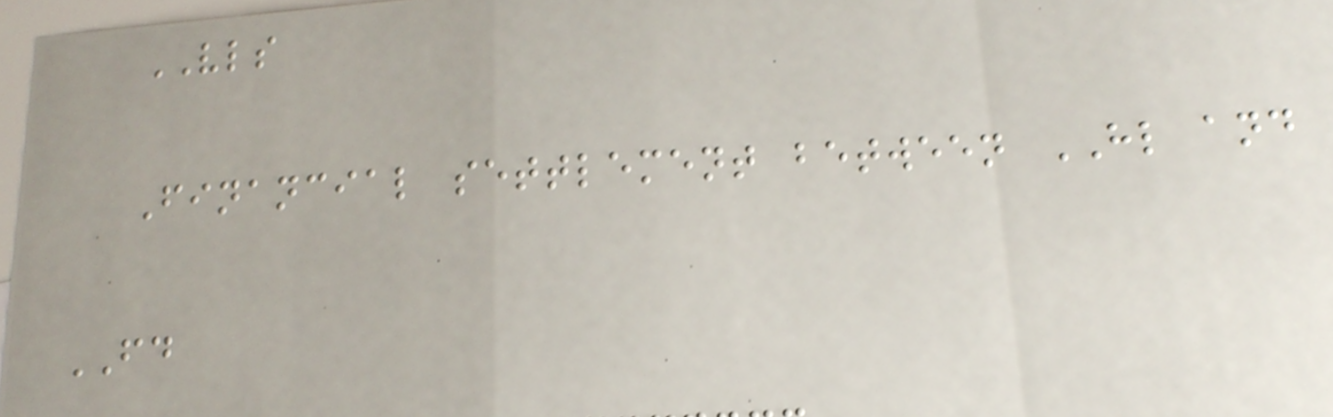VLS
Financial settlement between HL and
FD
